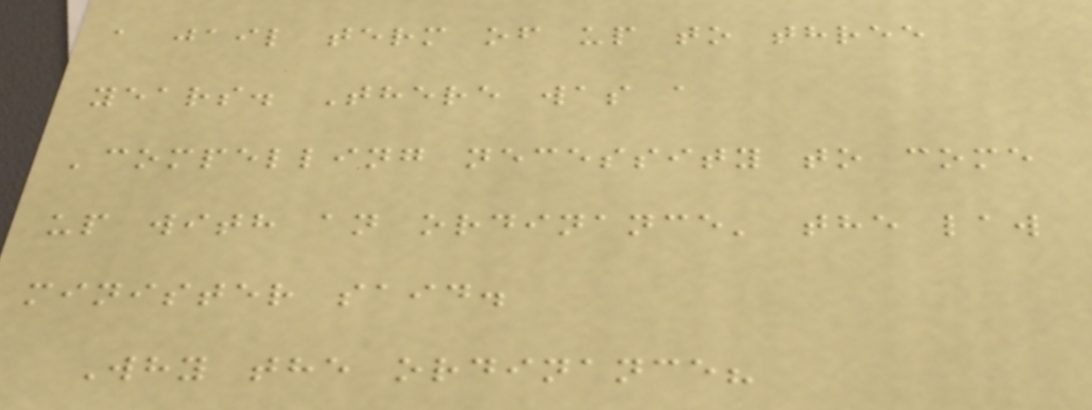a jail term of up to three
years. There was a
'compelling necessity to come
up with an ordinance' the law
minister said.
Why the ordinance?
